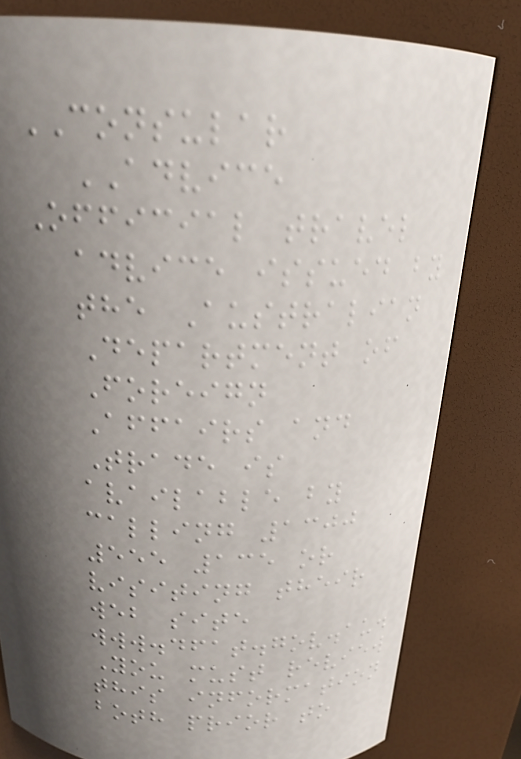CONSULAR
ADVICE
Official travel
advice issued by
the Australian
Department of
Foreign
Affairs and
Trade is
available by
calling 1300
555 135 or
visiting their
web site
www.dfat.gov.au.
You must review
this information
both prior to
